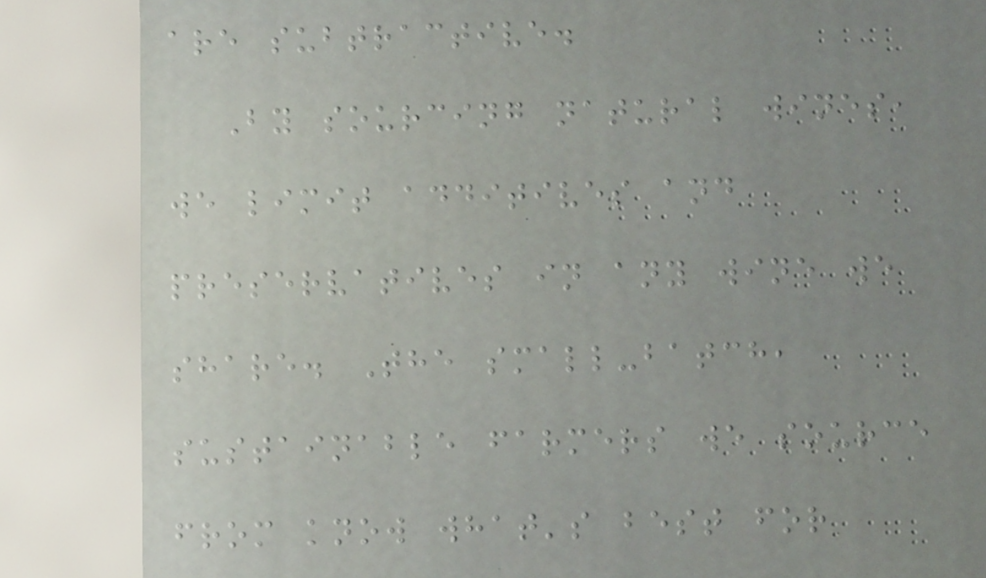are subtractive.
By sourcing natural wines,
we limit additives and
preservatives in any wine we
share. The small-batch,
sustainable farmers we source
from know what's best for
